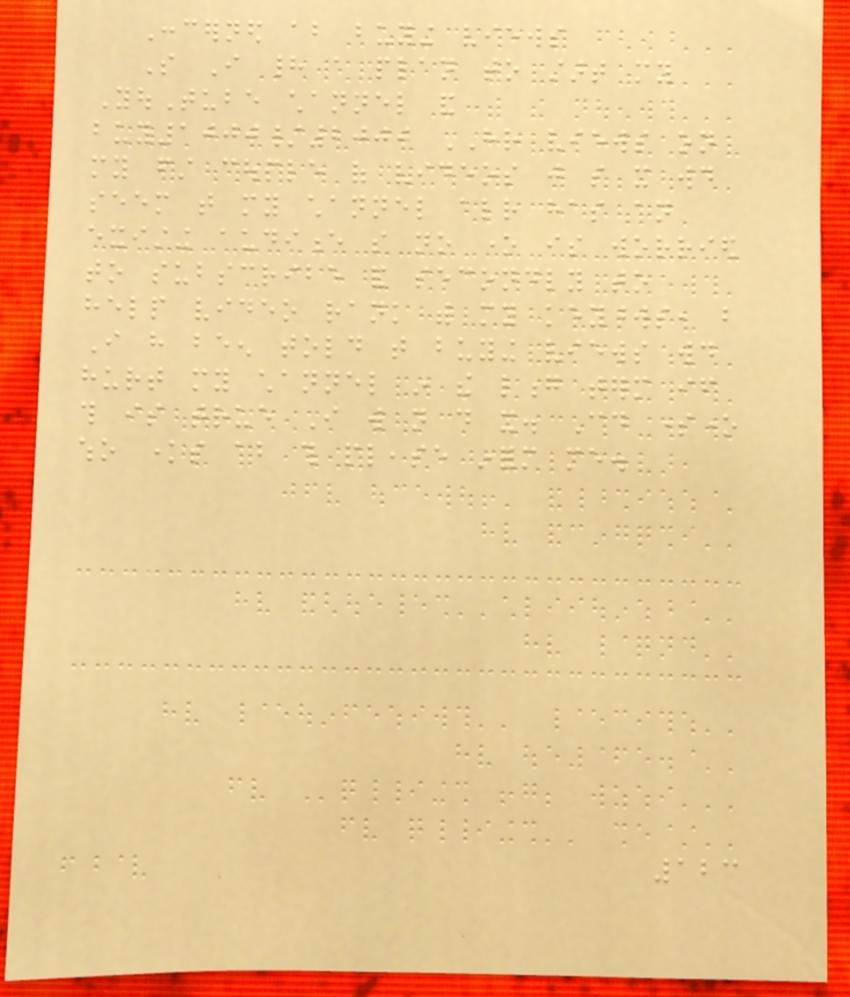Concerned about buying views
So I had a plan to start my
YouTube channel and
buy1000/2000 HR views on
my first couple of videos just so it would
seem that my channel already has an
existing audience so no one is worried
to subscribe and secondly to
help video rank with my keywords, but
I have been told that buying views would
hurt my channel in the long term if
this is true I will not do it. Could someone
who knows about this please inform me.
123
